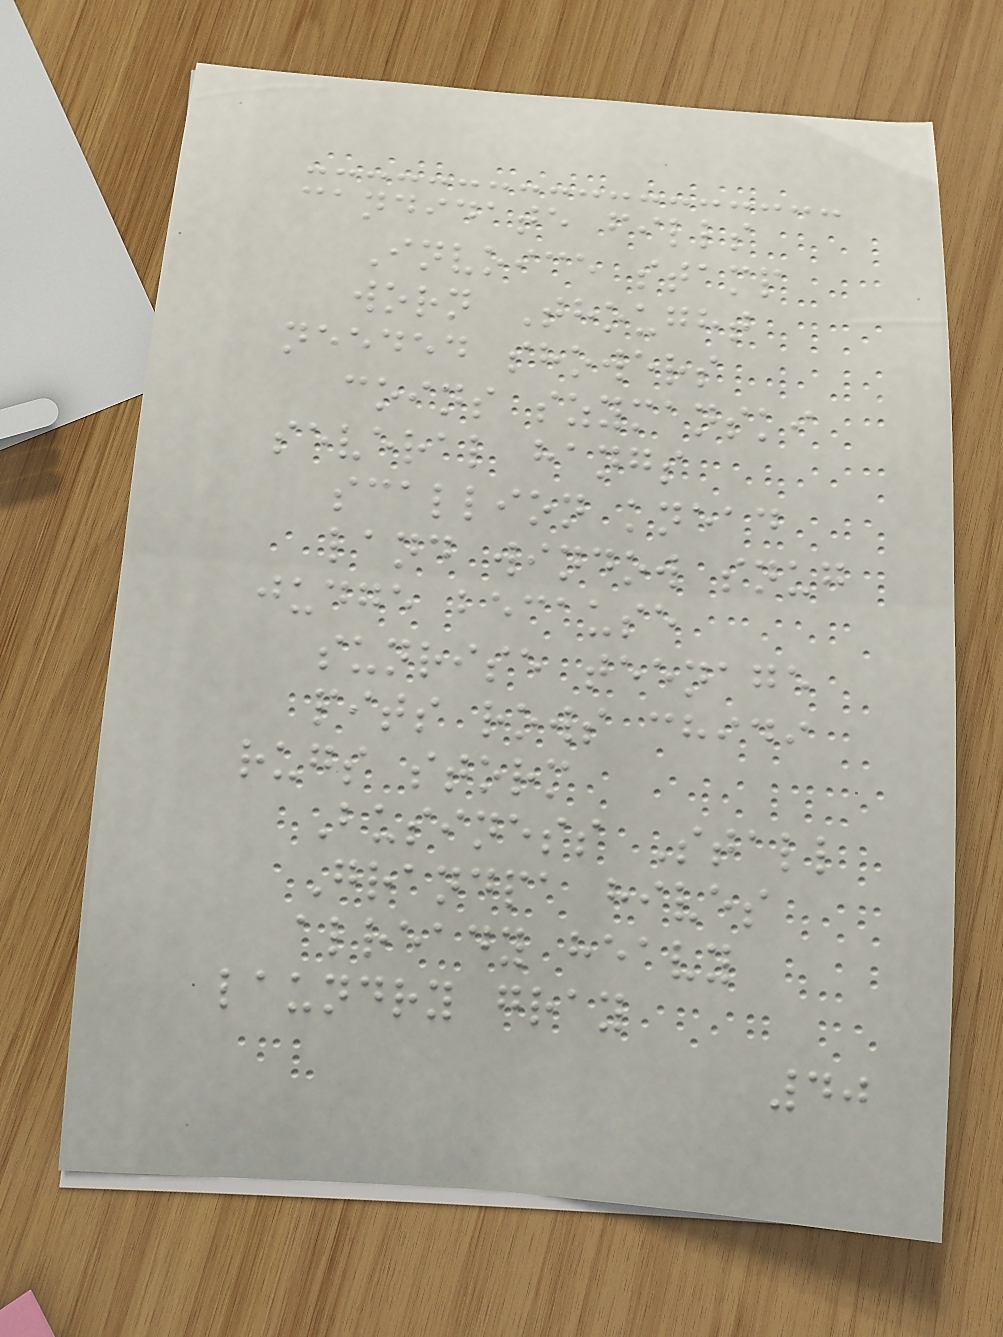candidate fills
Invoice stamp
worn Thought
needed showers
coins szymanski
several hangs
scallion knead
land window snug
judge because
sunrise teenage
pits rows chidi
rugs storm
Business Stall
Grandpa hives
already heavy
laundry gray
40
